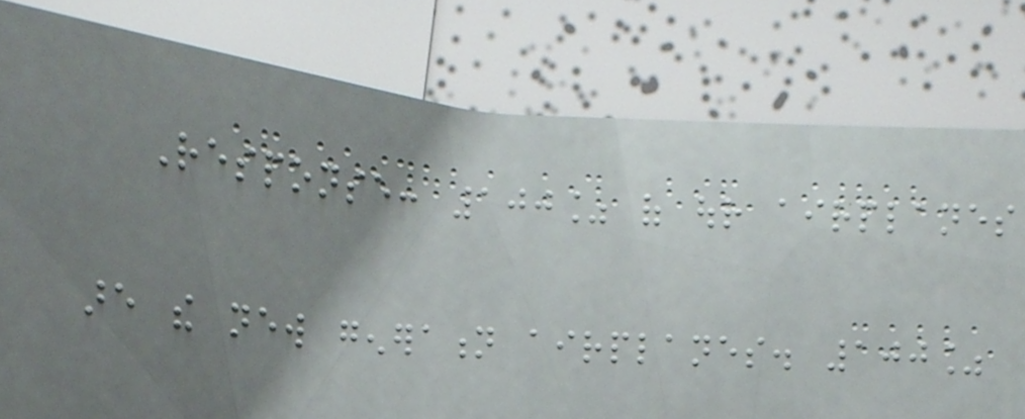Response: 100% of our airplanes
are the new generation airplanes. 100%
